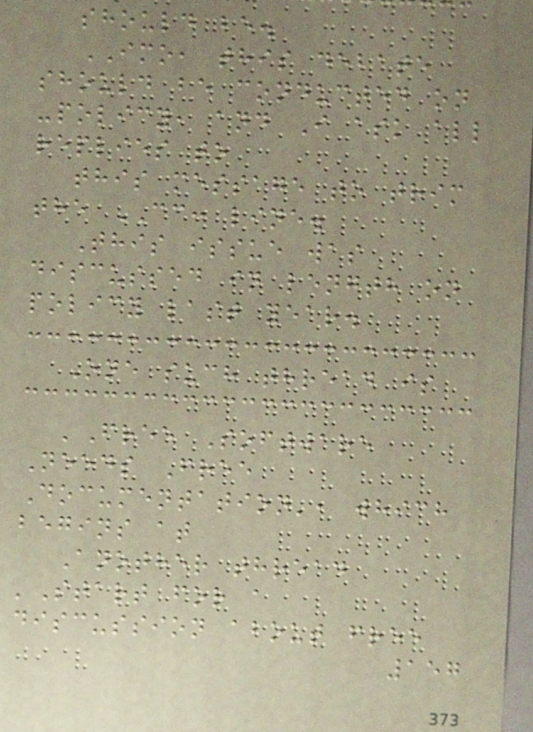should be.
IMO, this debate
should be conducted on
-policy, and I ask all
replies to
this message to trim
the CC: line.
This issue was
discussed in length on
policy last year.
One such thread is
'Free Software
Needs Free
Documentation', which
begins at
Another thread
'Start for a
discussion about free
157
